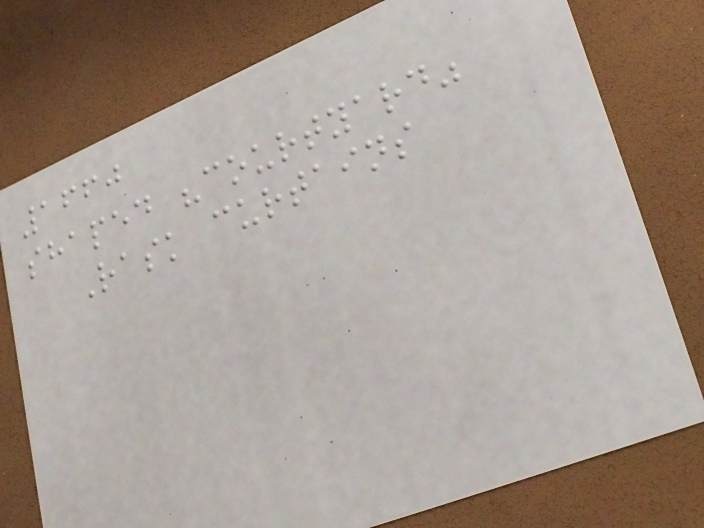1660
shaped "courtyard"
Rask curtains
